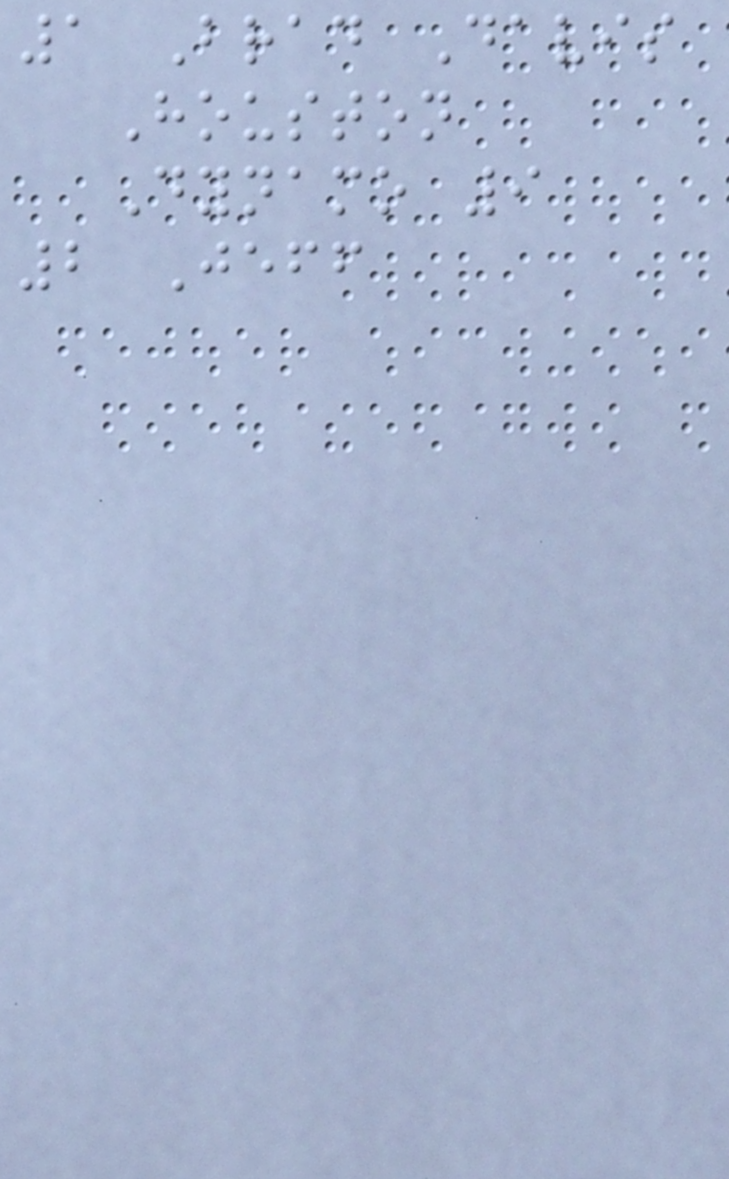1 Brad Davis
Houston
Dynamo 9
2 Jeff
